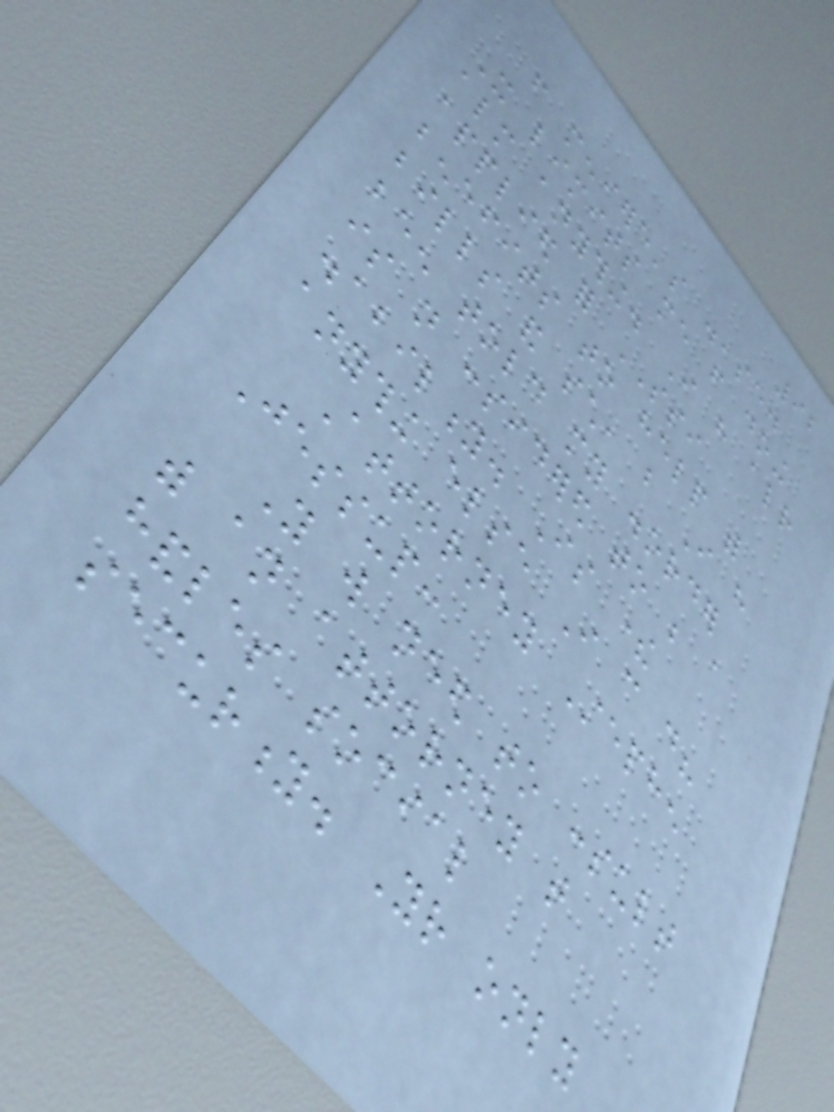92
from meniere's disease.
It limits me from doing
almost anything. I have already
applied for SSI
benefits to help with
bills and such, but I have
been told my disorder
is not considered to be a
disability. Is there
anything else I can do?
Attorney Stephen
Jessup:
You will need to consult
with an attorney that
handles social
security. Your only
